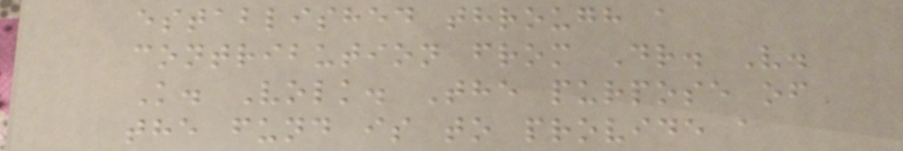established through a
contribution from Dr. V.
K. Volk. The purpose of
the fund is to provide a
